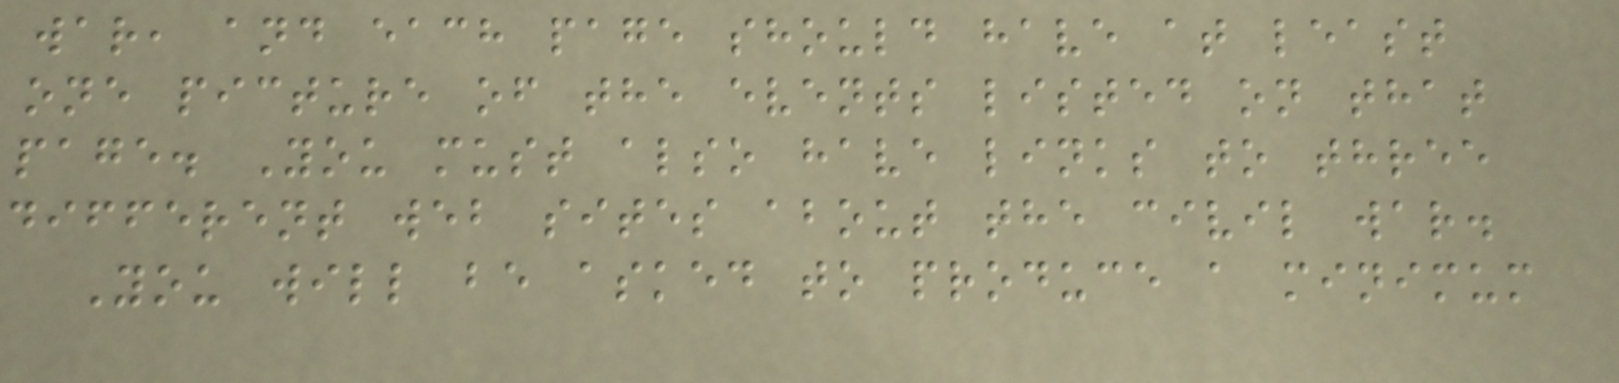war, and each page should have at least
one picture of the events listed on that
page. You must also have links to three
different web sites about the civil war.
You will be asked to produce a minimum
